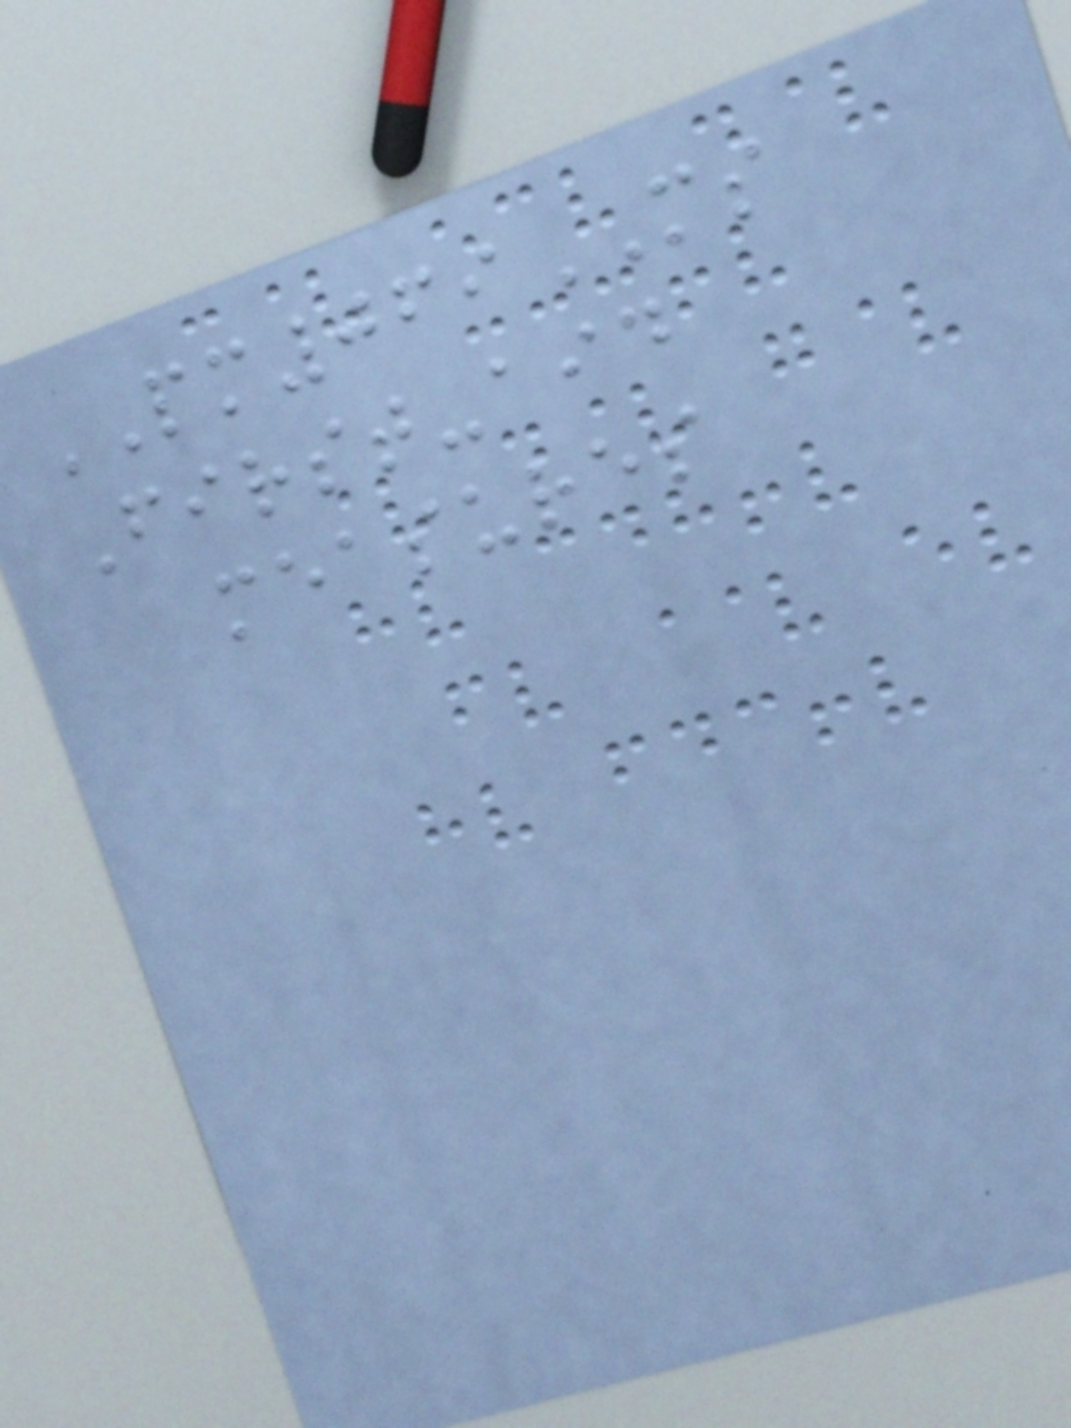PM069MS
First-aid
measures
